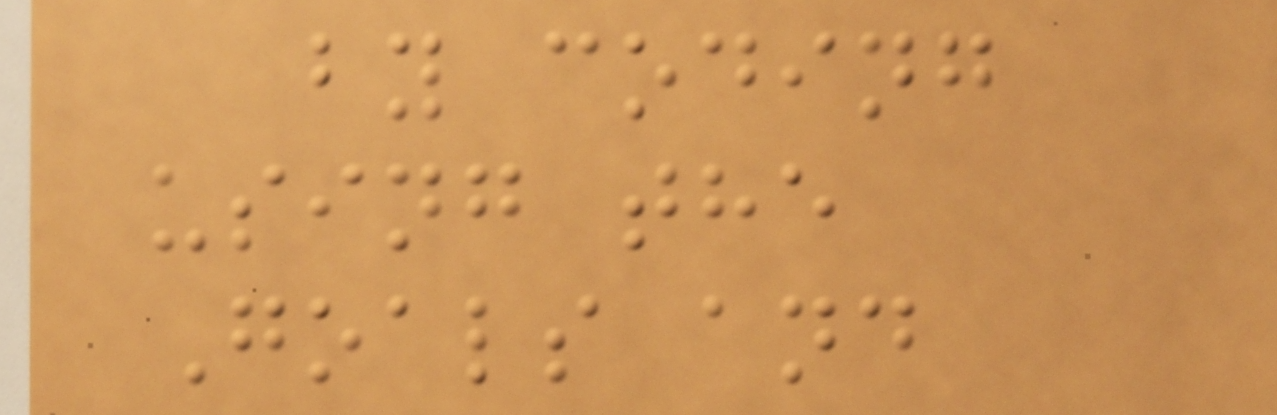by coding
using the
Goals and
